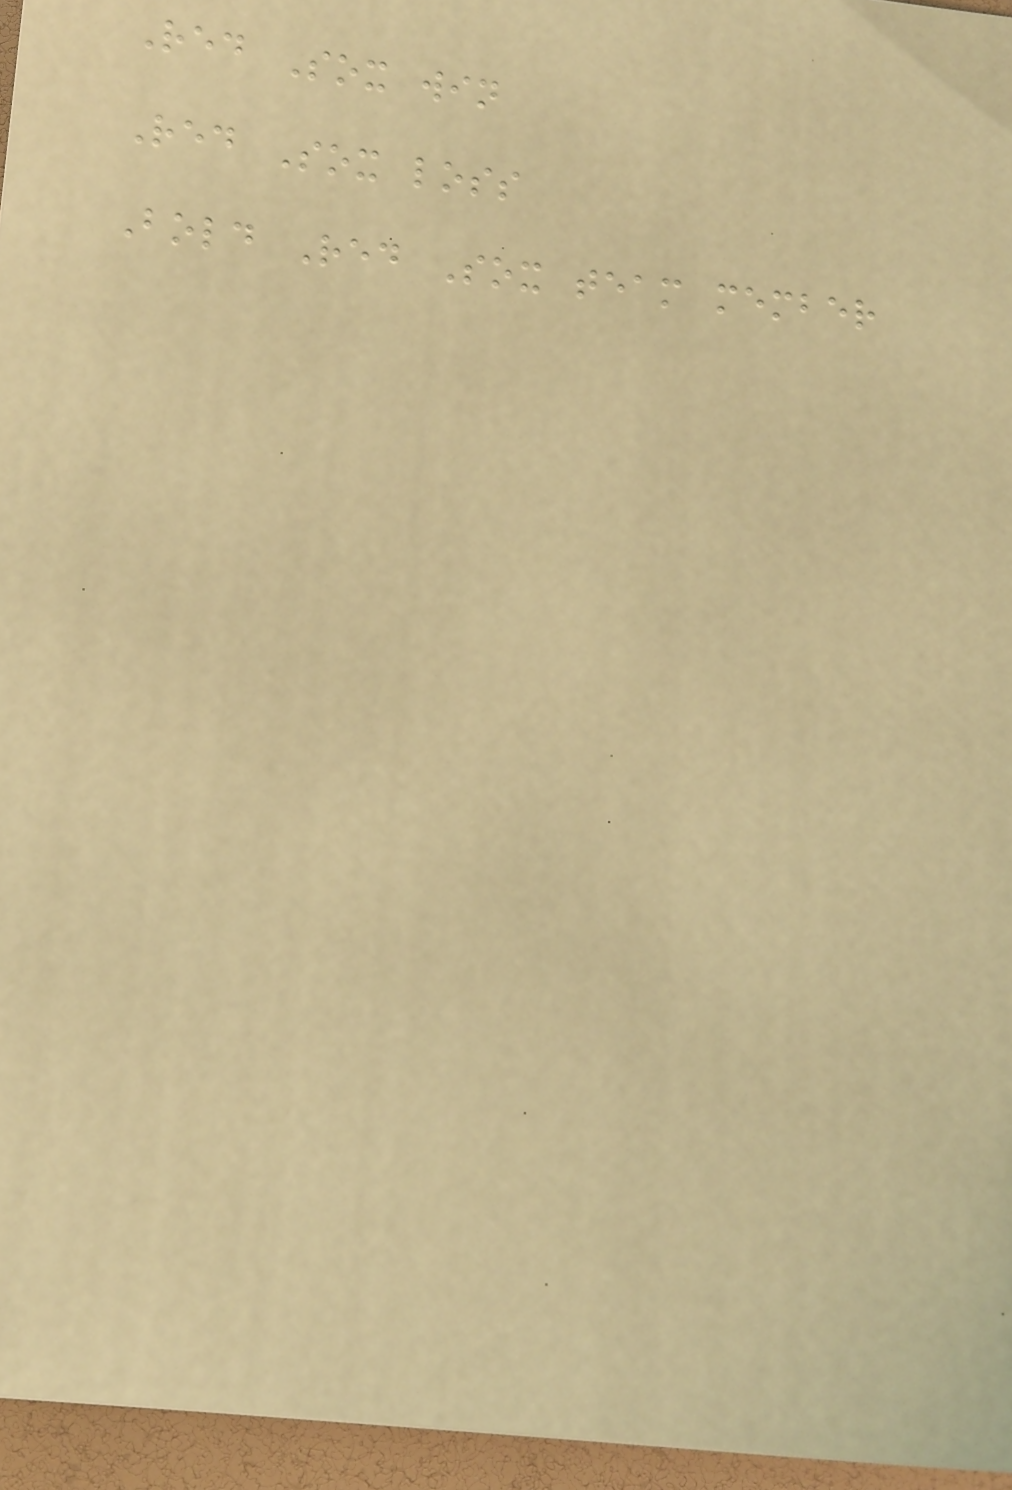Red Sox win
Red Sox loss
Bold Red Sox team member
